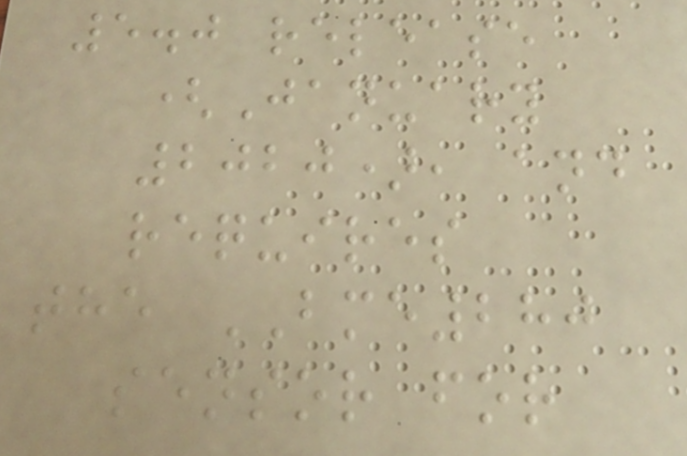5.0 release
(January
2020), and
requires
the BME280
sensor for
